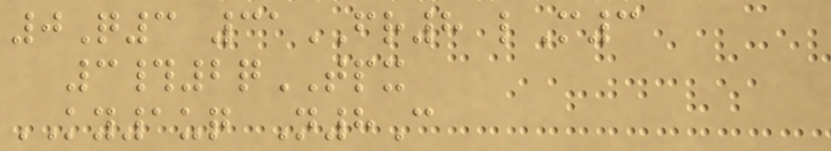0Q3 31FR8 lM3
3#2qTPX
KY1uq N8C
